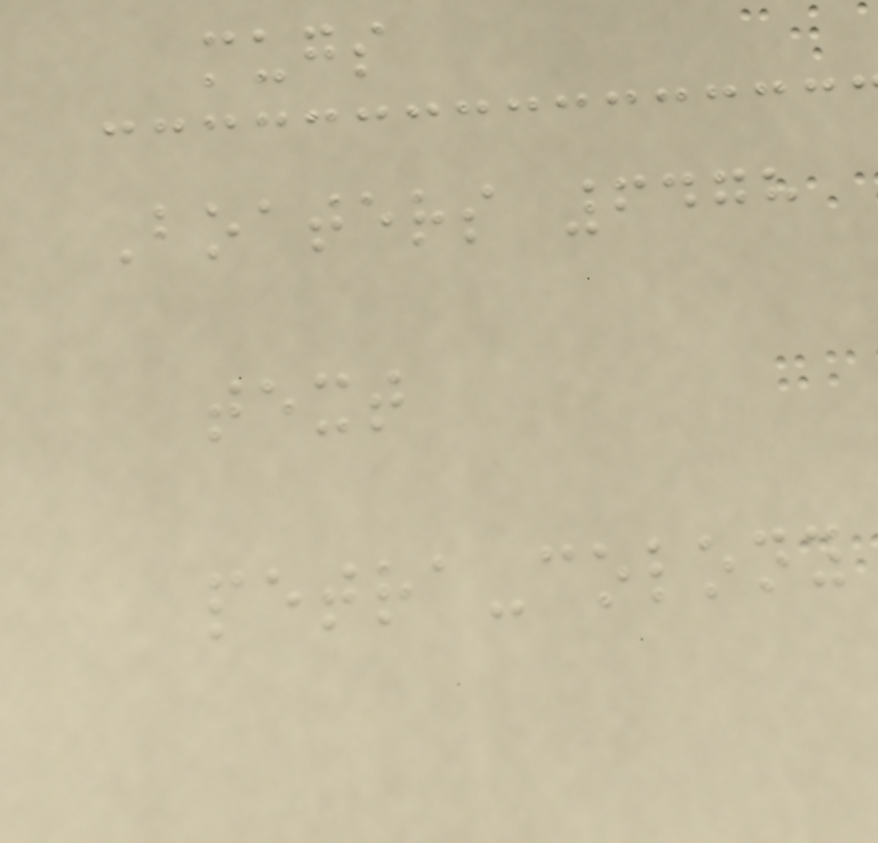mugs
Boaters 6478
text
petra-colony
